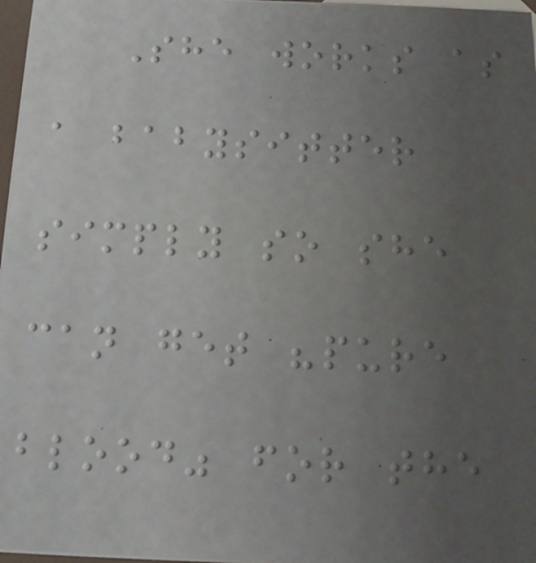She works as
a babysitter
simply so she
can get "pure
blood" for the
